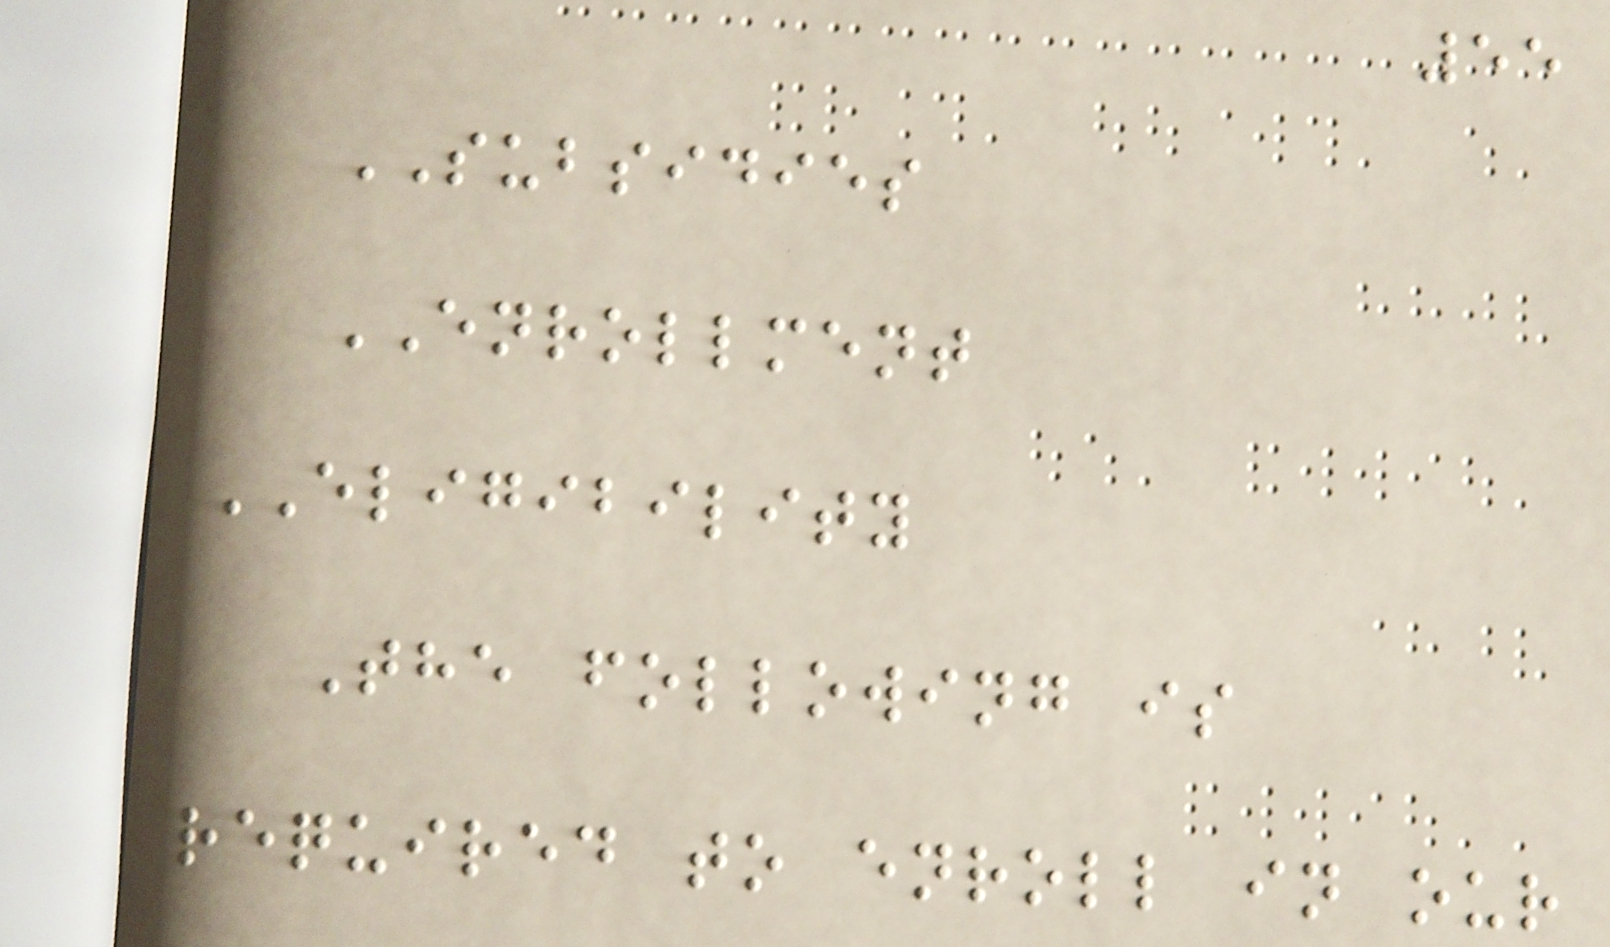55
SUBSIDIES
ENROLLMENT
ELIGIBILITY
The following is
required to enroll in our
